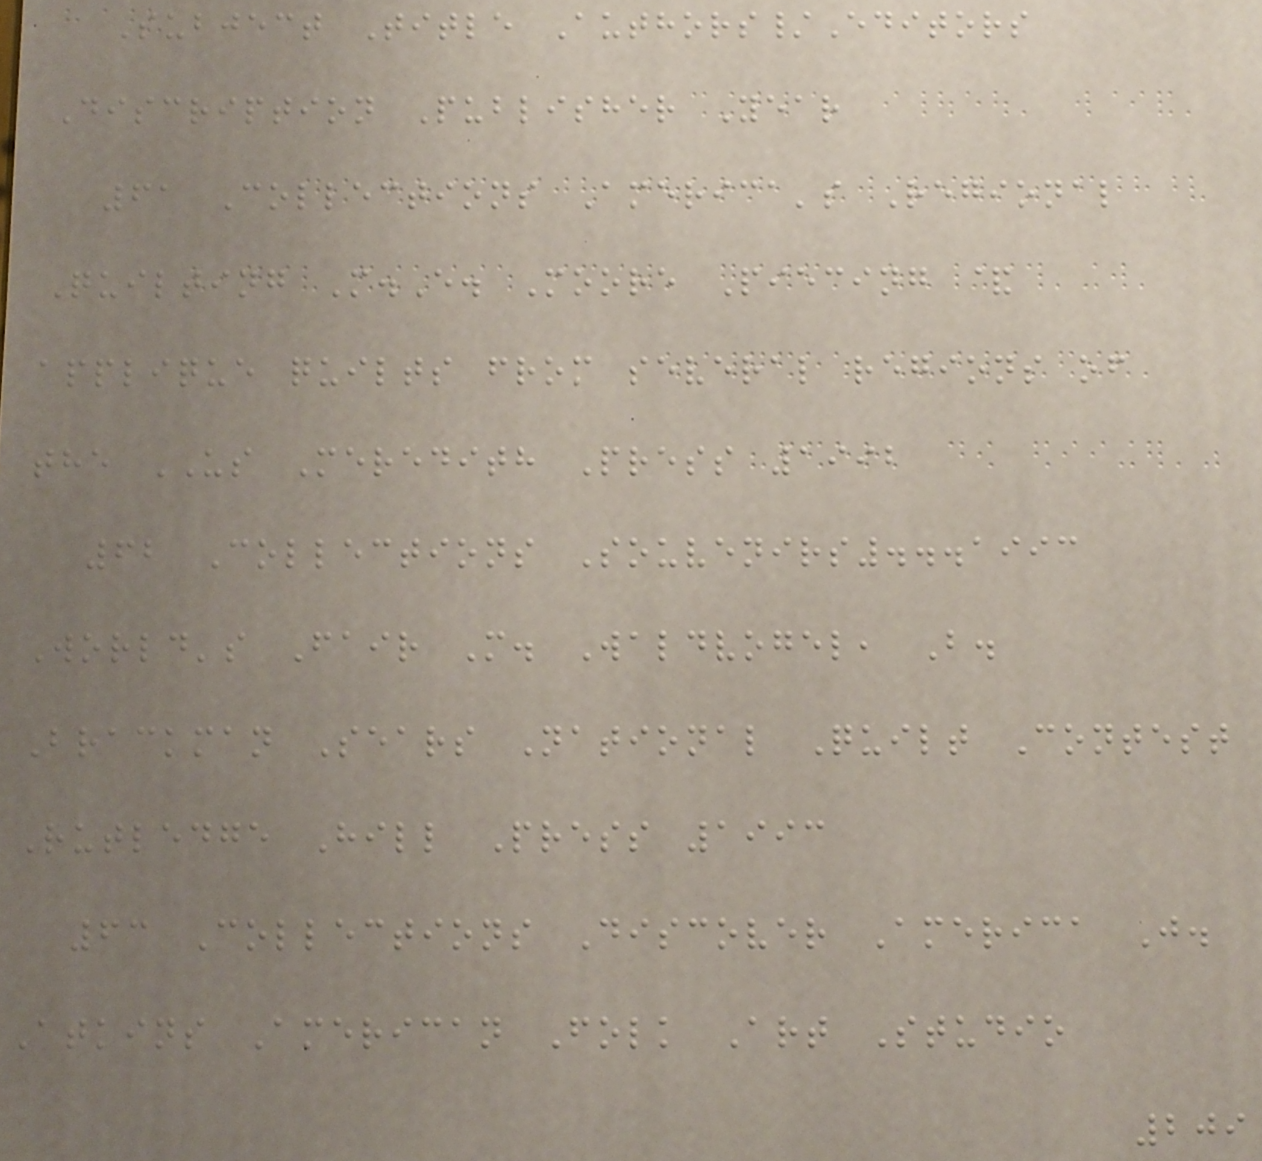Subject Title Authors/Editors
Discription Publisher Year
61 Collections America's Regional
Quilting M.E. Moore Piecing &
applique quilts from several regions of
the US Meredith Press 1992
62 Collections Souvenirs...1993
World's Fair M. Waldvogel, B.
Brackman Sears National Quilt Contest
Rutledge Hill Press 1993
63 Collections Discover America J.
Atkins American Folk Art Studio
209
